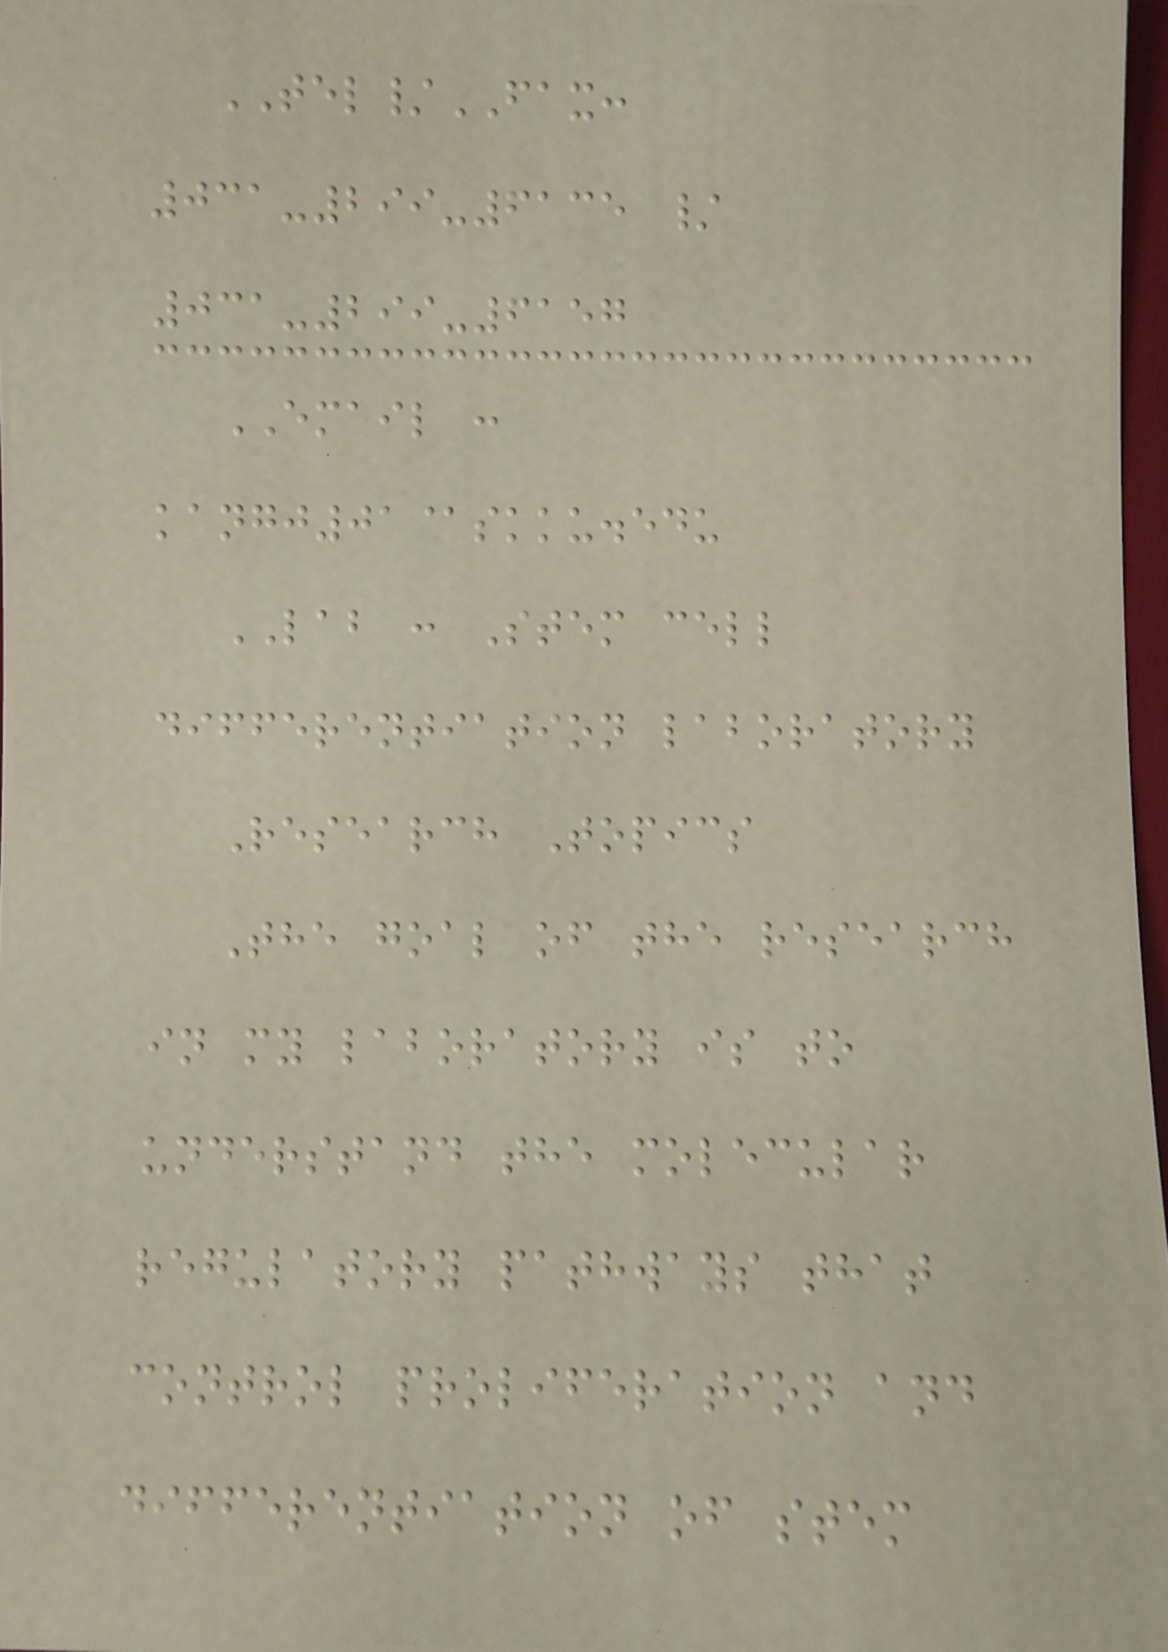TEL/FAX:
031-299-6135 /
031-299-6157
EMAIL :
kangj01@skku.edu
LAB : Stem cell
differentiation laboratory
Research Topics
The goal of the research
in my laboratory is to
understand the molecular
regulatory pathways that
control proliferation and
differentiation of stem
